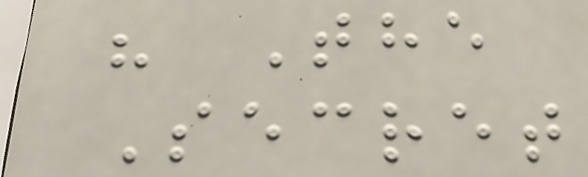" The
Secret
